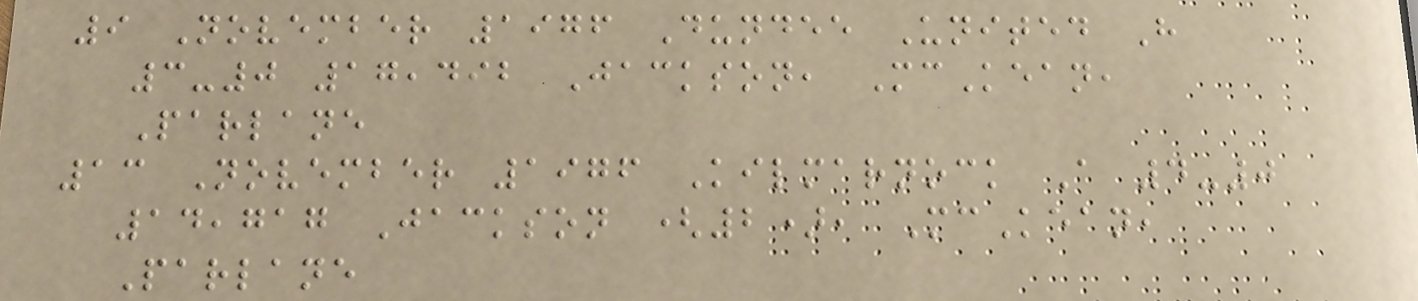9 November 1976 Dundee United H
3-0 17,492 Jackson, McKean,
Parlane
13 November 1976 Kilmarnock A 4-0
14,717 Jackson (2), McKean,
Parlane
